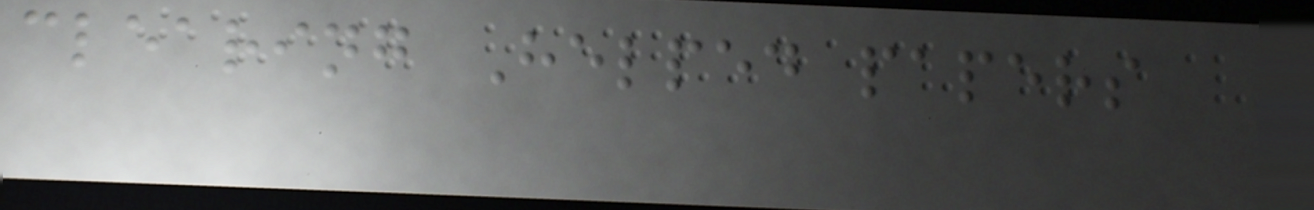clearing Helped papers
